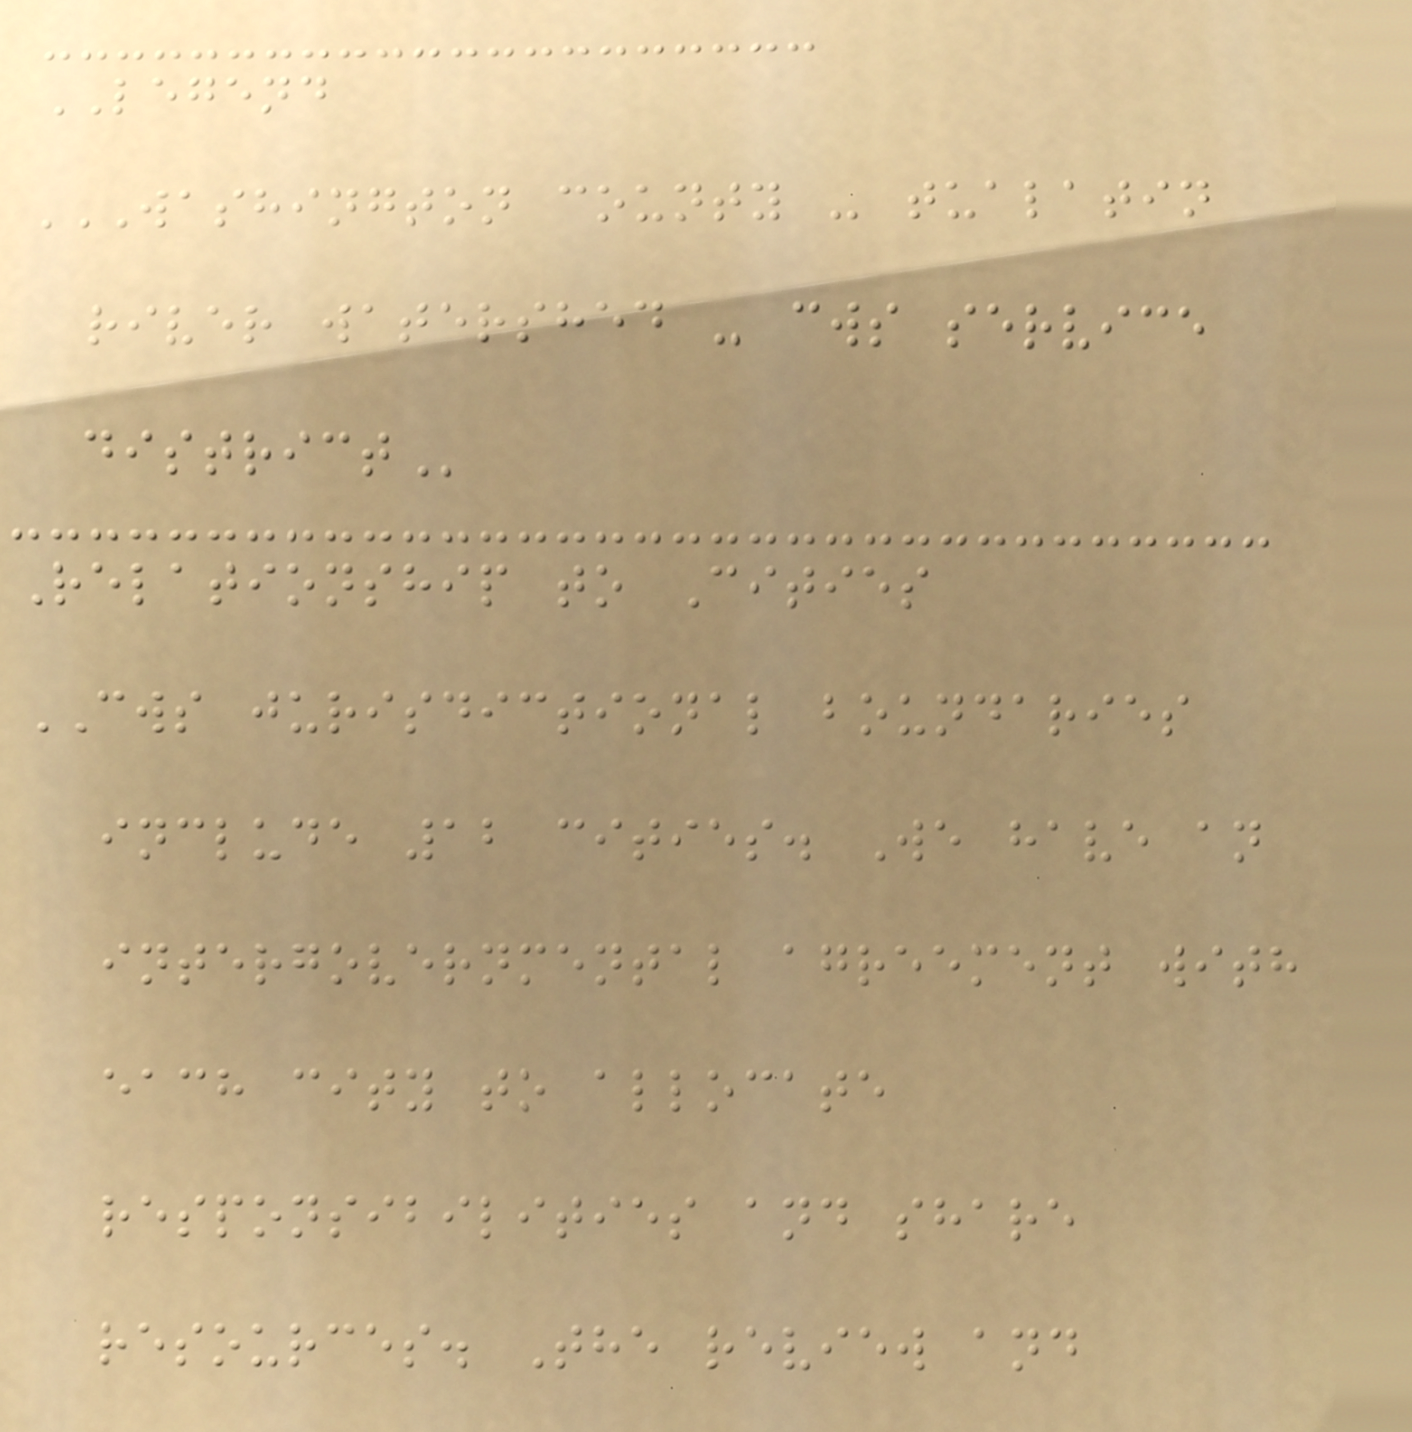LEGEND
WASHINGTON COUNTY - TUALATIN
RIVER WATERSHED - CWS SERVICE
DISTRICT
Relationship to Cities
CWS jurisdictional boundaries
include 12 cities. We have an
intergovernmental agreement with
each city to allocate
responsibilities and share
resources. The review and
